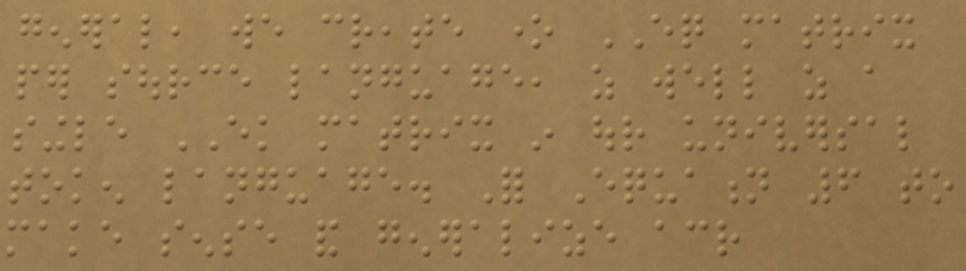general, we create one EQ matrix
per source language, as well as a
single EK matrix in our universal
token language. For Equation 6 to
make sense and generalize across
